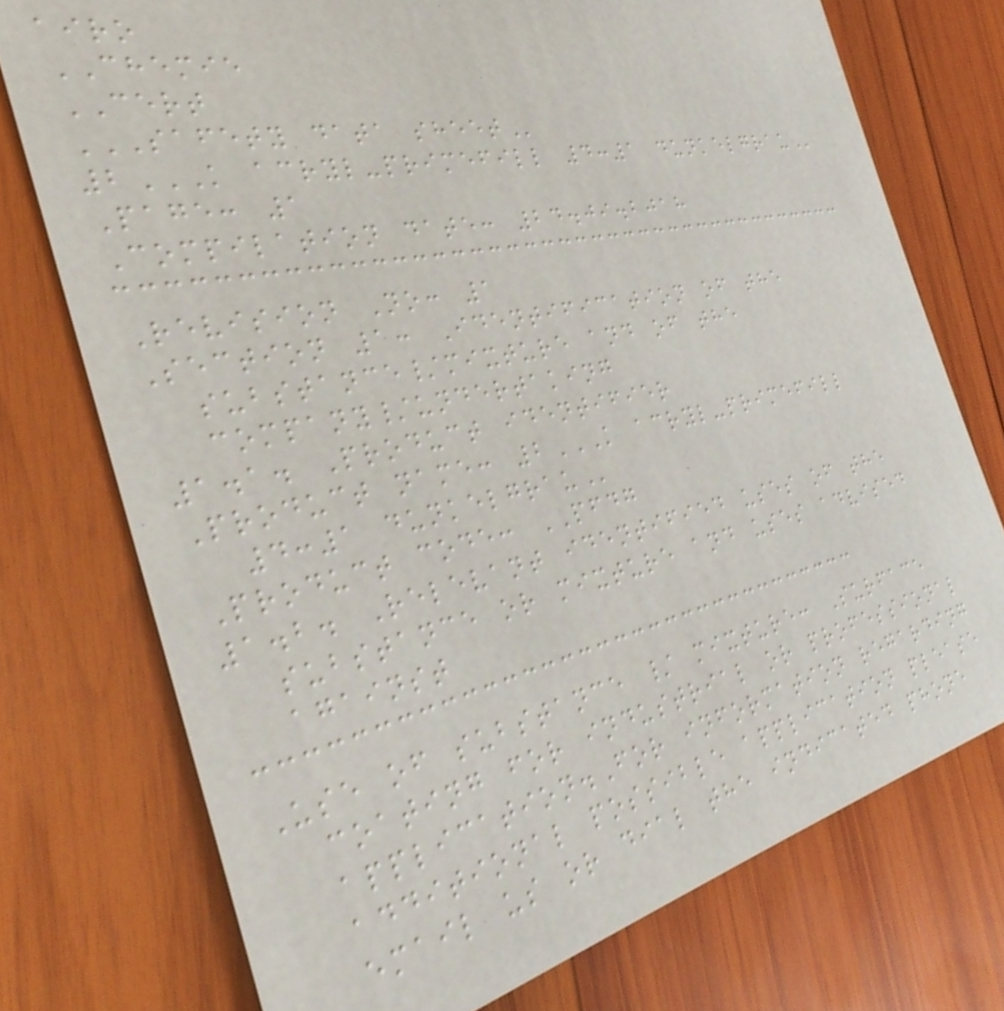airo
CHEMIE
CERT
SAFETY DATA SHEET
2K ACRYL-PRIMEFILL 4:1 DUNKELGRAU
Page: 1
Compilation date: 24.09.2018
Revision No: 1
Section 1: Identification of the
substance/mixture and of the
company/undertaking
1.1. Product identifier
Product name: 2K ACRYL-PRIMEFILL
4:1 DUNKELGRAU
Product code: PFDG
1.2. Relevant identified uses of the
substance or mixture and uses advised
against
Use of substance / mixture: Surface
coating for industrial or professional
application.For information regarding
additional possible application please
email us or dial the indicated phone
